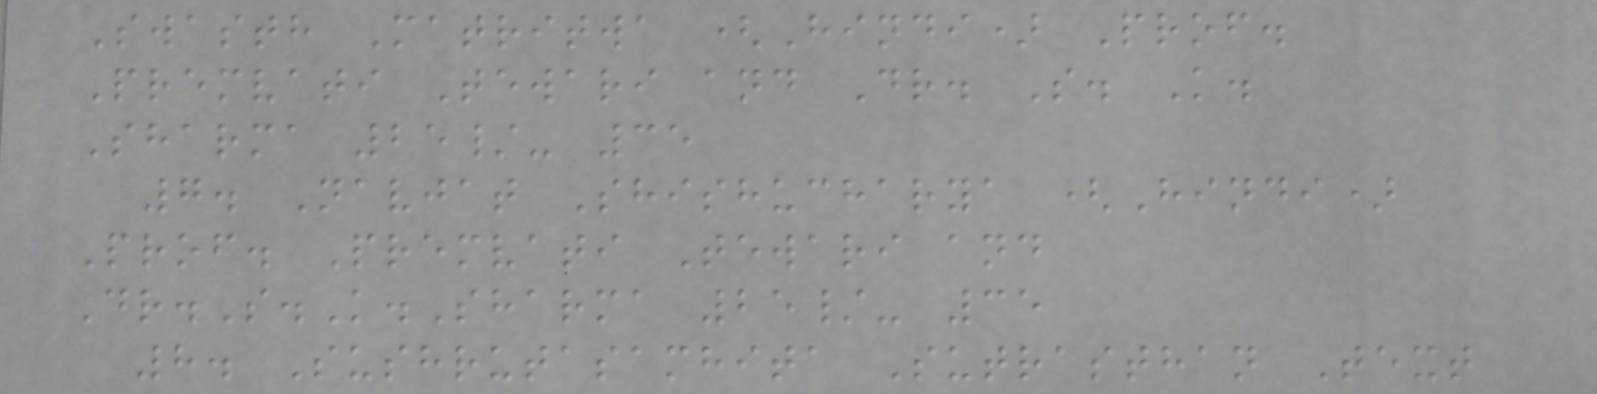Swasth Matritwa (Hindi) Prof.
Premvati Tewari and Dr. S. K.
Sharma 25/- 35
7. Navjat Shishucharya (Hindi)
Prof. Premvati Tewari and
Dr.S.K.Sharma 25/- 35
8. Sushrutasamhita Sutrasthan Text
